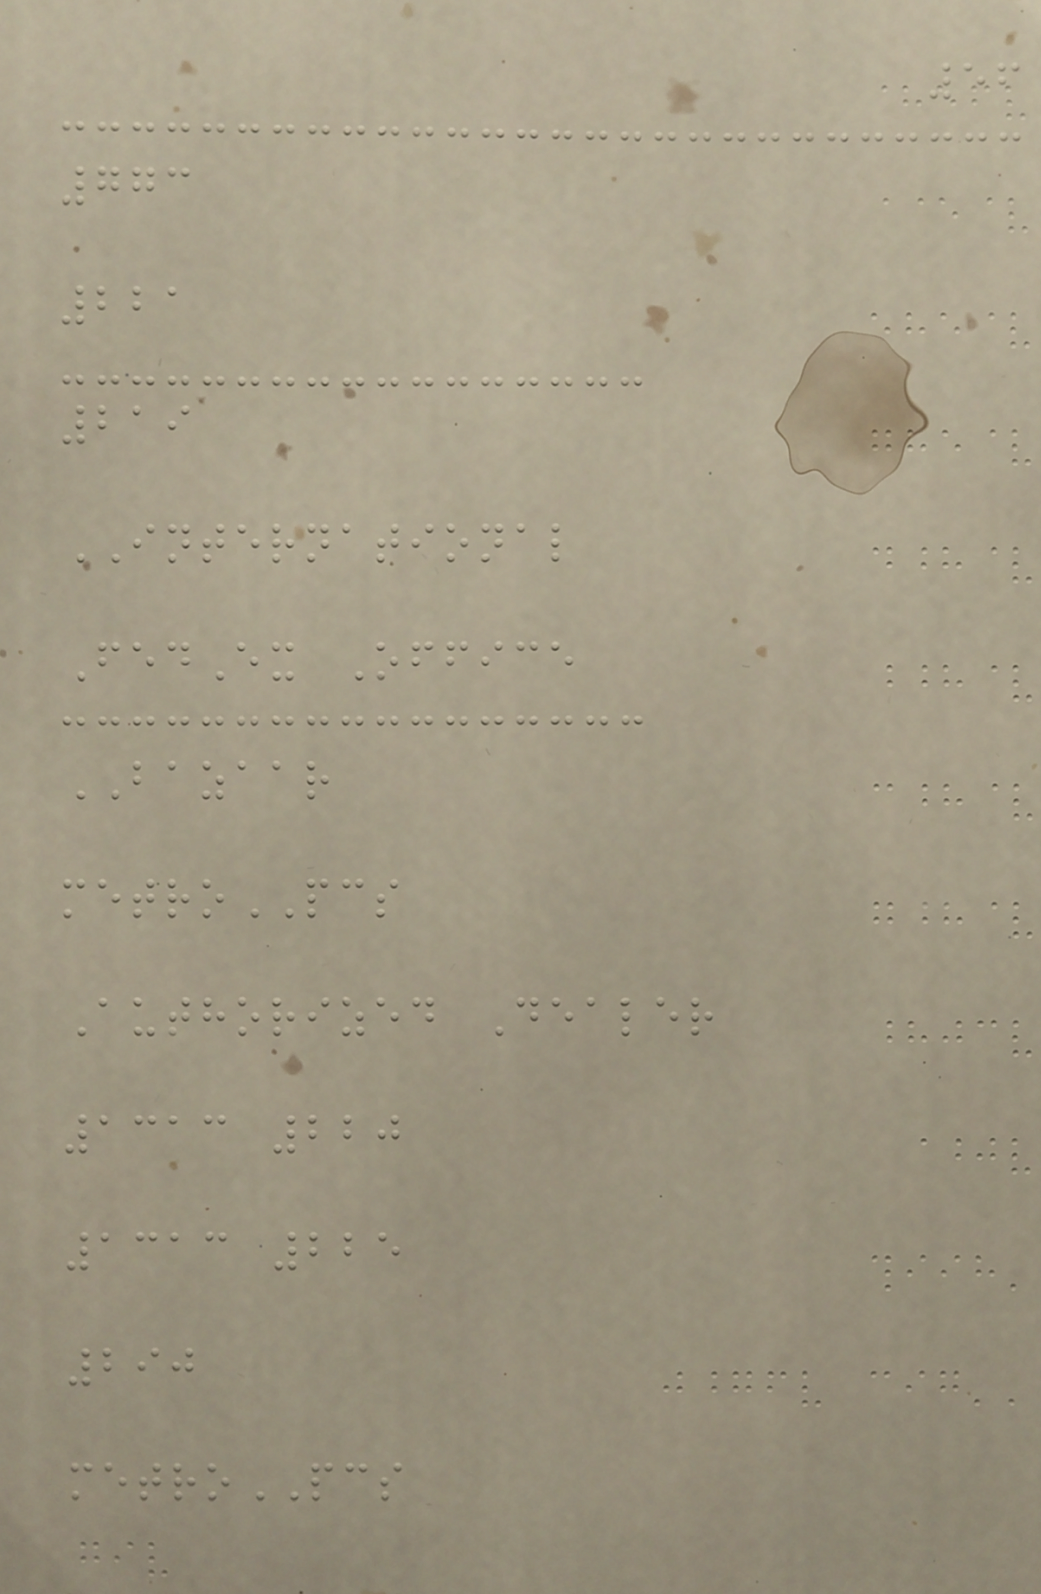56
773
221
219
INTERNATIONAL
FedEx Office
BAZAAR
metroPCS
Authorized Dealer
1313 220
1313 225
290
metroPCS
